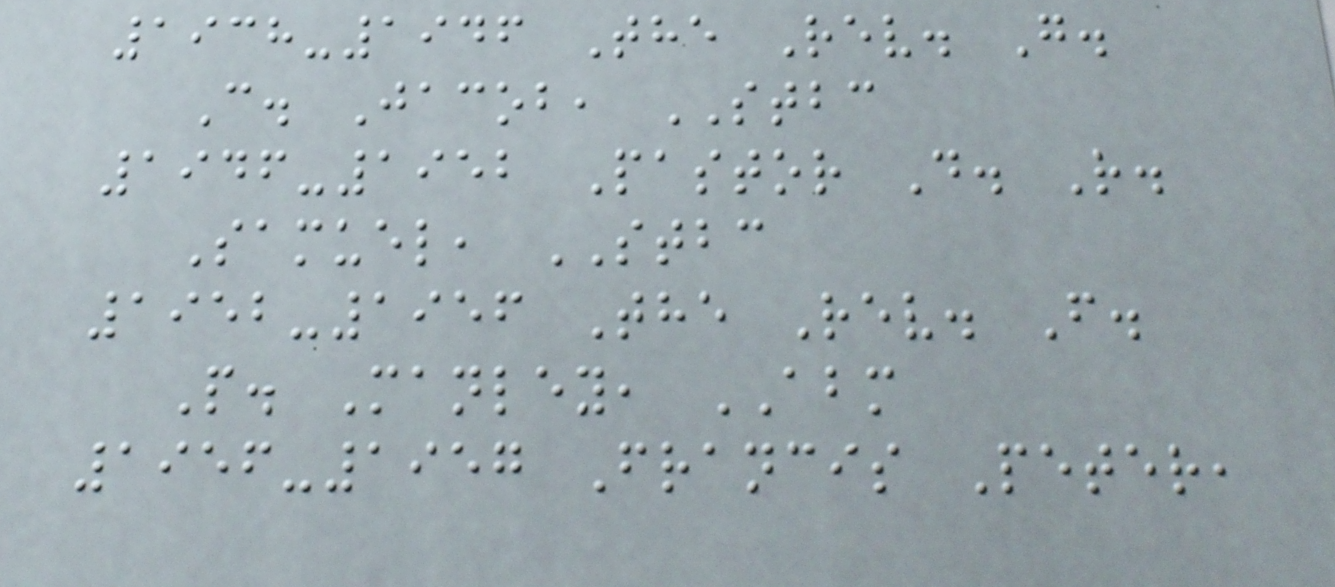1938-1946 The Rev. G.
C. Jacob, STBC
1946-1952 Pastor D. R.
Samuel, STBC
1952-1956 The Rev. F.
P. Manley, ABM
1956-1957 Francis Peter,
